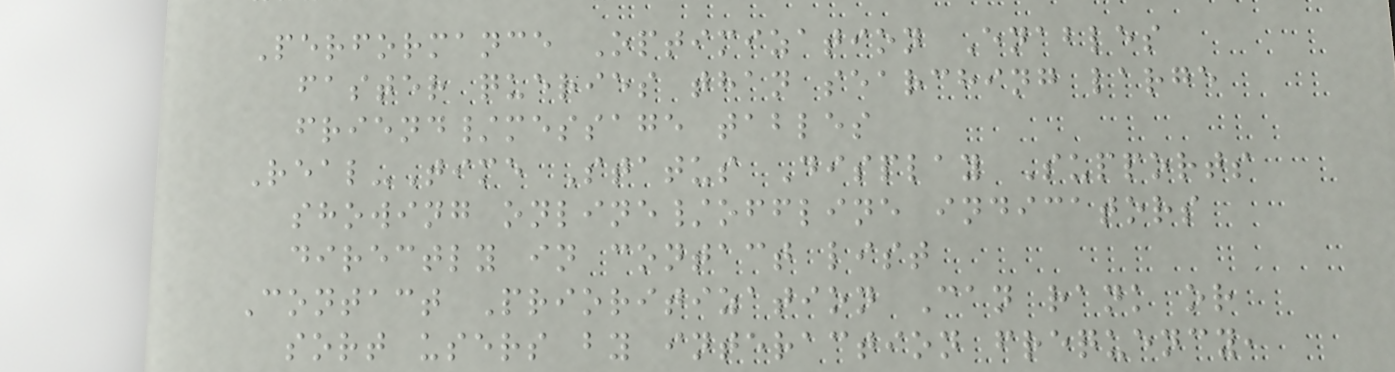Performance Optimization Enables
faster queries than searching large
friend/message tables
Real-Time Status Display Supports
showing online/offline indicators
directly in contact list
Contact Prioritization Can rank or
sort users by interaction frequency,
